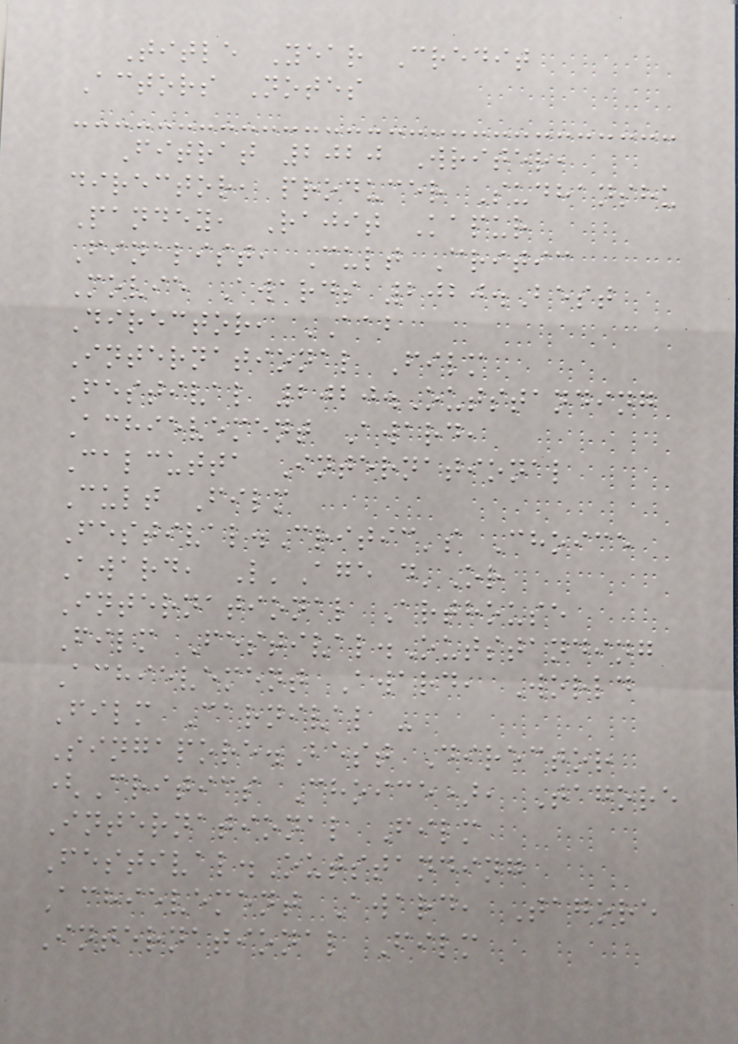Title Year Credit
Actors Notes
Fitrat 2020 Writer,
director, producer Sudhanshu
Pandey, Rajit Kapur
Finalist, Cult Critic
Movie Awards 2020.Best
Director, AAB
International Film
Festival 2020.Outstanding
Achievement Award,
Calcutta International
Cult Film
Festival.Critic's Choice
Award, L'Age d'Or
International Arthouse
Film Festival.Outstanding
Achievement Award, World
Film Carnival -
Singapore.Best Director
(Critics Choice), Tagore
International Film
Festival.Outstanding
Achievement Award, Tagore
International Film
